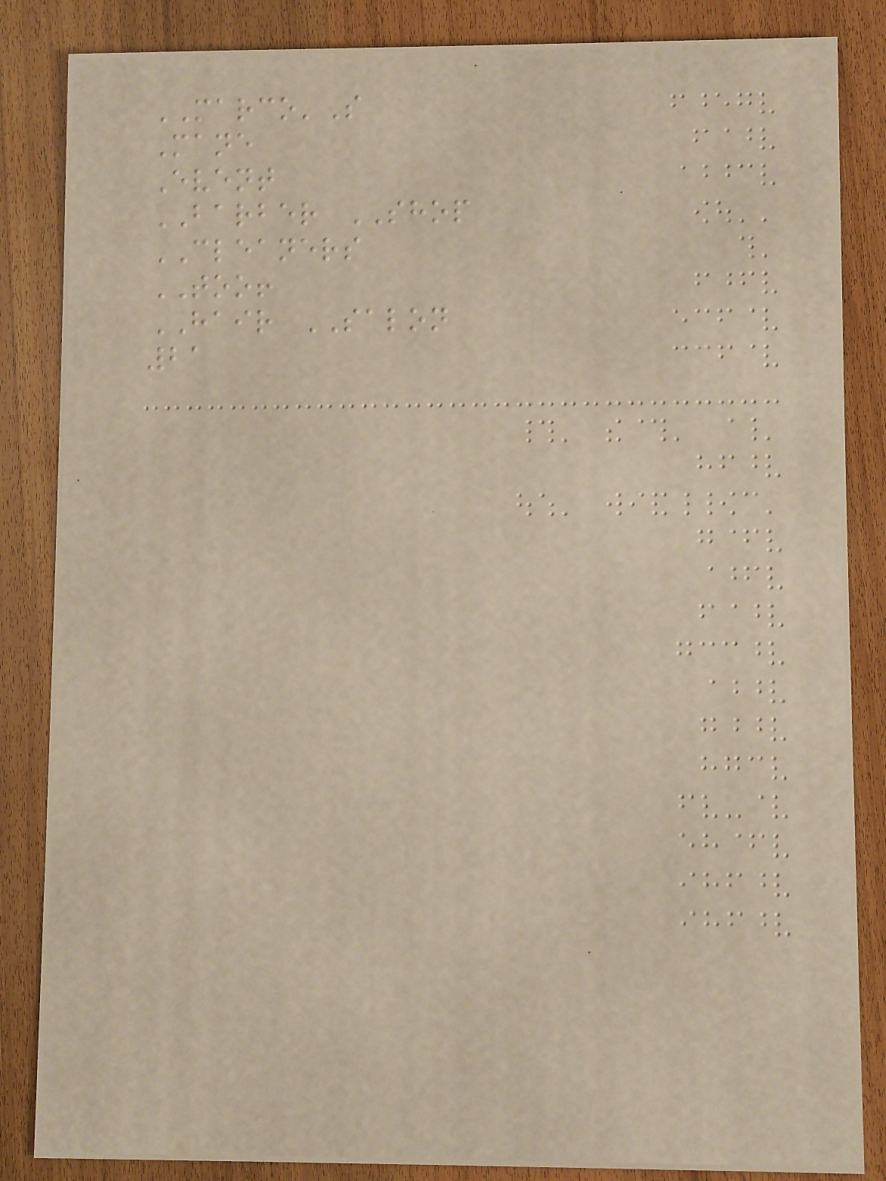MARCO'S
Mane
Event
BARBER SHOP
CLEANERS
TOO!
HAIR SALON
21
